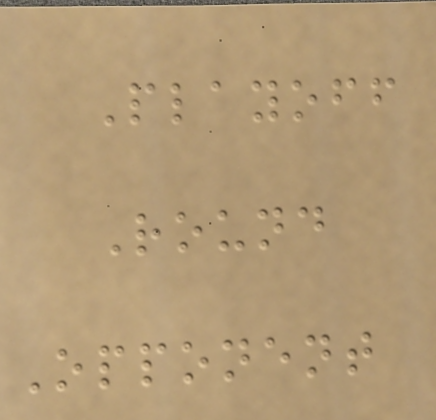Playoff
Round
Opponent
